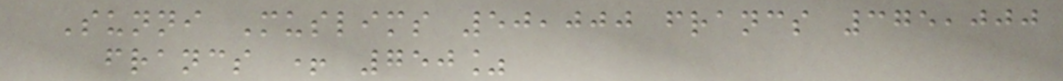Sunni Muslims 50,000 francs 375,000
francs + 750%
